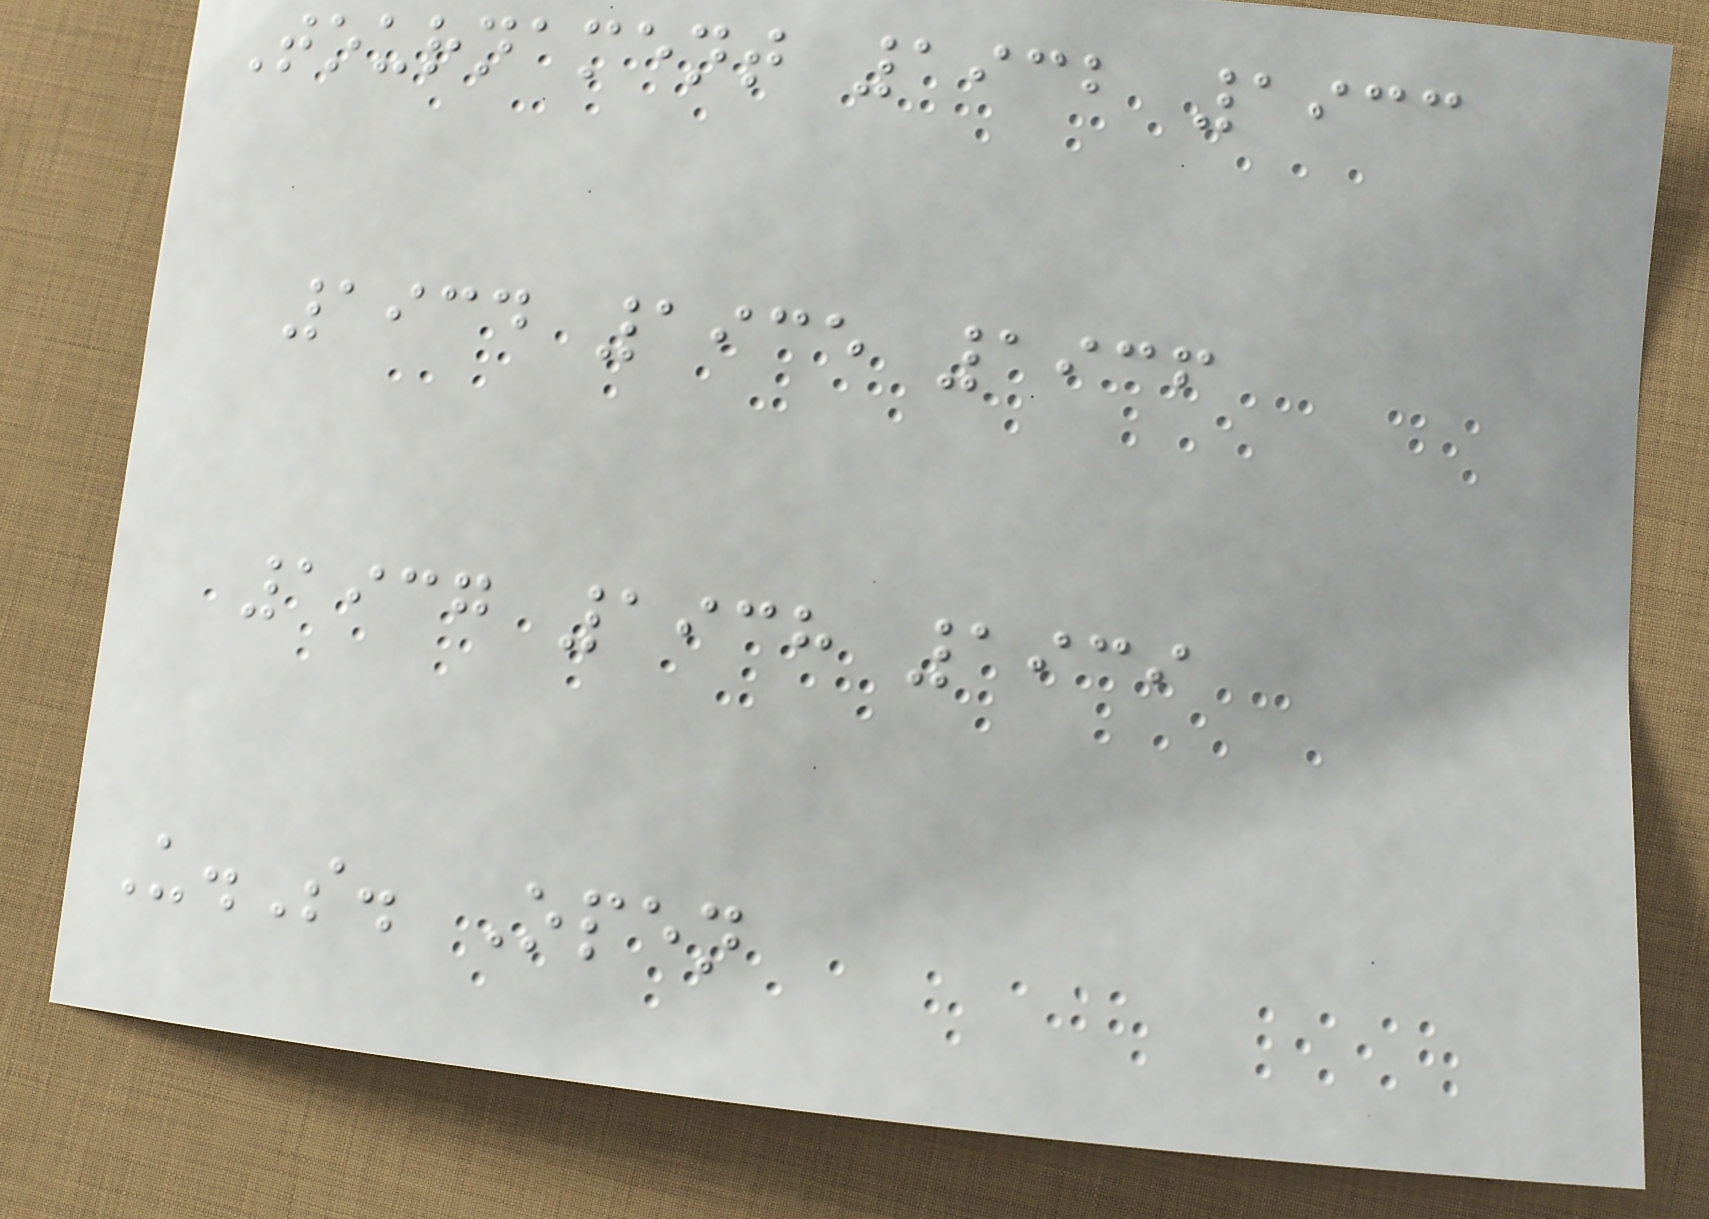Tournament 1932 1933
1934 1935 1936
1937 1938 1939
U.S. Open
